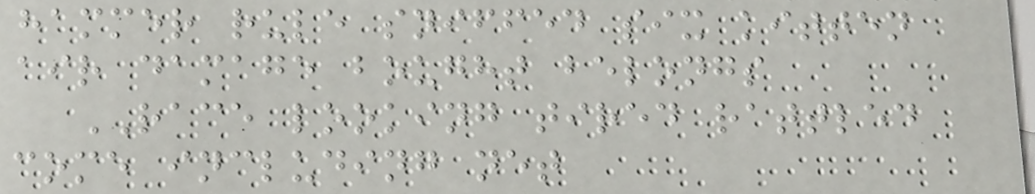hammer rule sniffed six kitten
air damage bought belongs
RACE looking tired rattled
come including net
